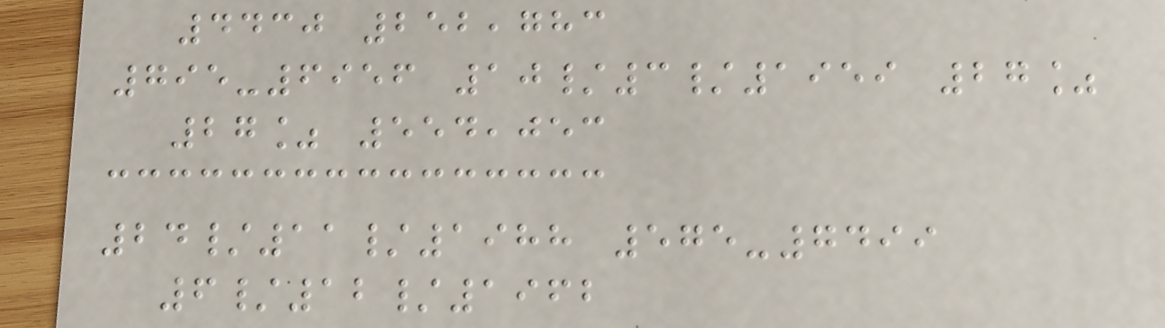4430 252,783
795-6956 10/3/1959 27%
27% 554,053
24/11/1988 575-7499
6/12/1962
